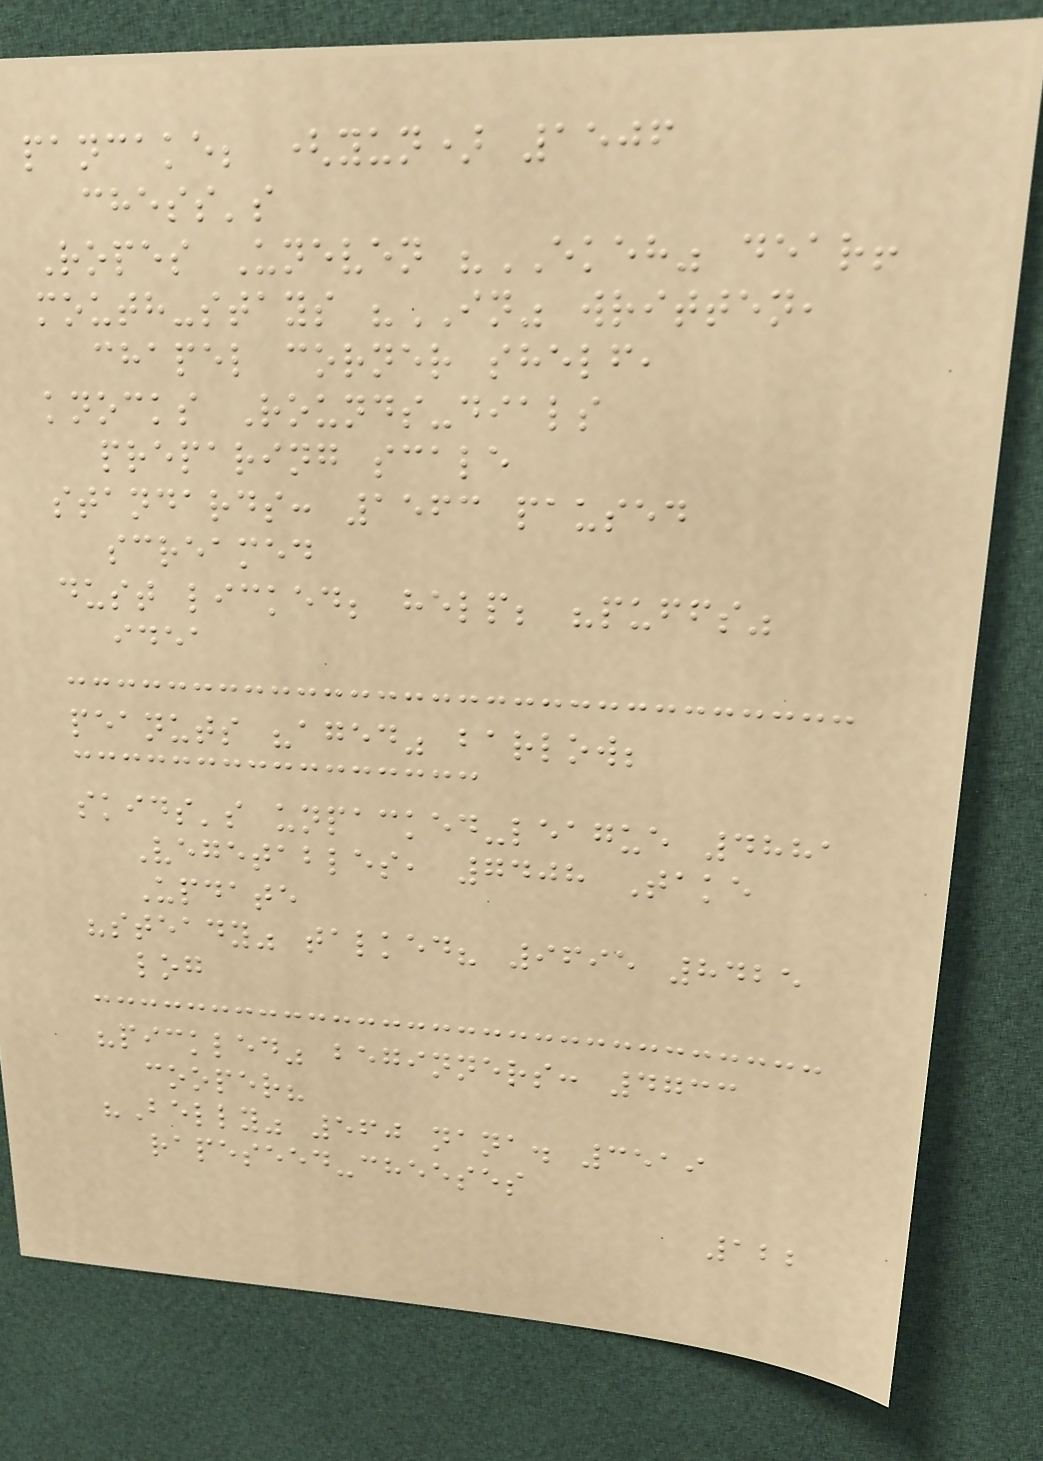pancake; (yun) 1506
chess's
Ropes Uneven "EKEH" dear!
mouth-stays "IN" written,
chapel corner shelf,
knocks Rounds-dials
preparing scale
standards: 1563 paused
screamed
dust licked; help; "puffs"
idea
peanuts "aged" barlow;
skids's unpacked-league 4881
Vegetables, 7408 Take
Update
"steady" talked? 9695 8425
log
"pickled" beginners: 4733
cooper?
"Belly" 560 nana. 3519
rapeseed-cheeses
122
